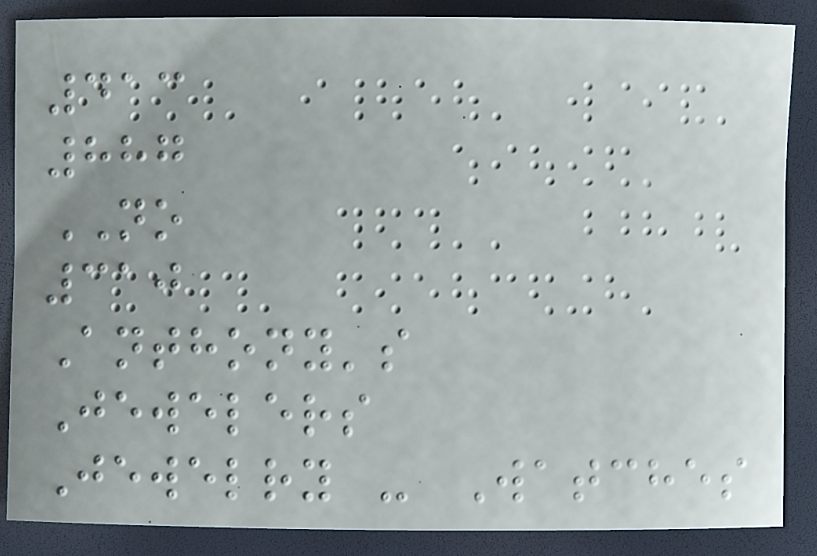413
887
NO
310
Anthony's
Jewelers
Jewelry - Watches
